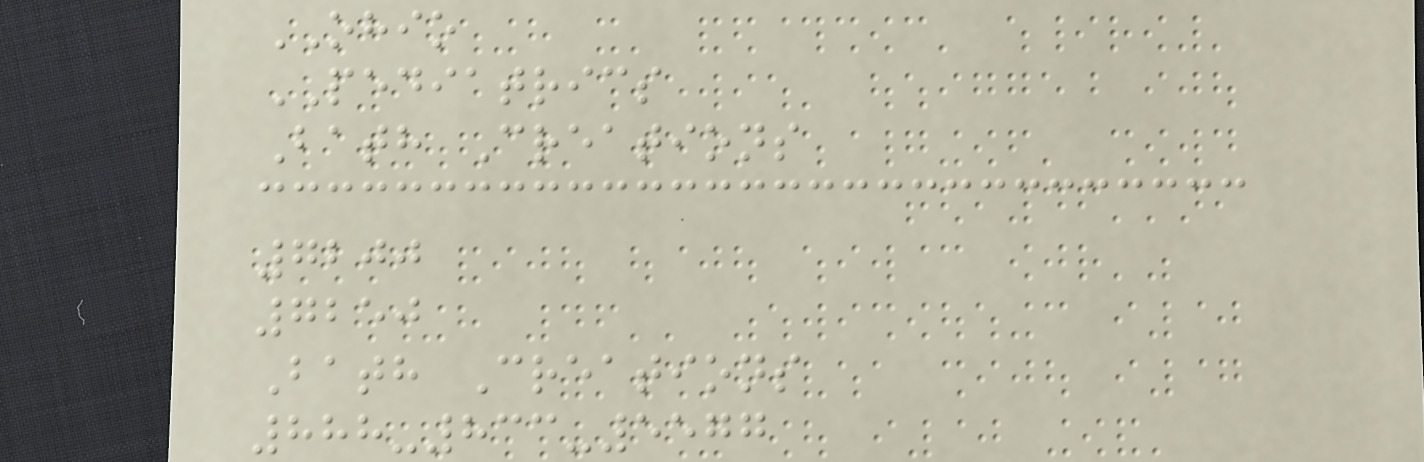OHIO
PEDIATRICS
Bath Creations
7200
7250
Bath Creations
888-833-5577
